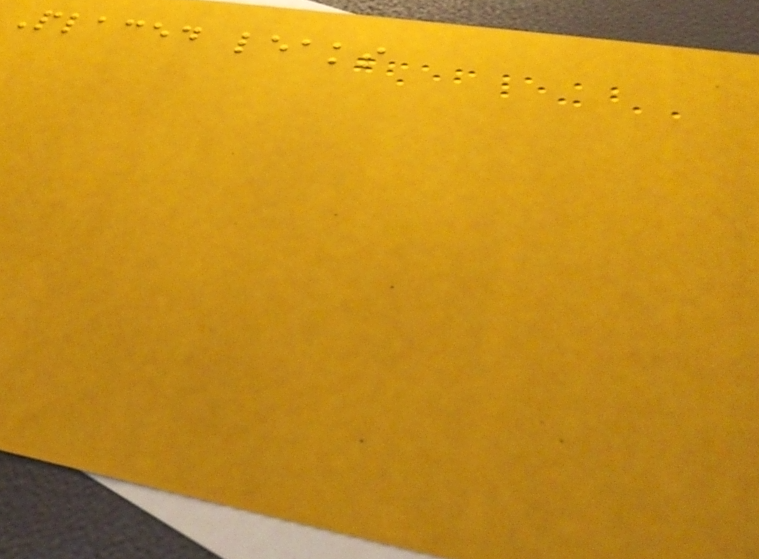Placed leaks
